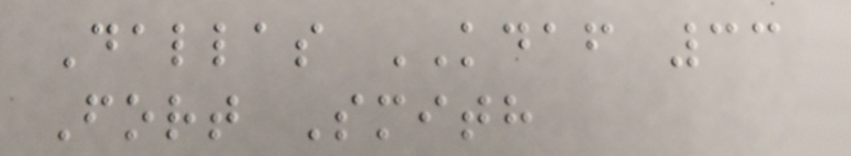Dallas KDAF 33
Fort Smith
